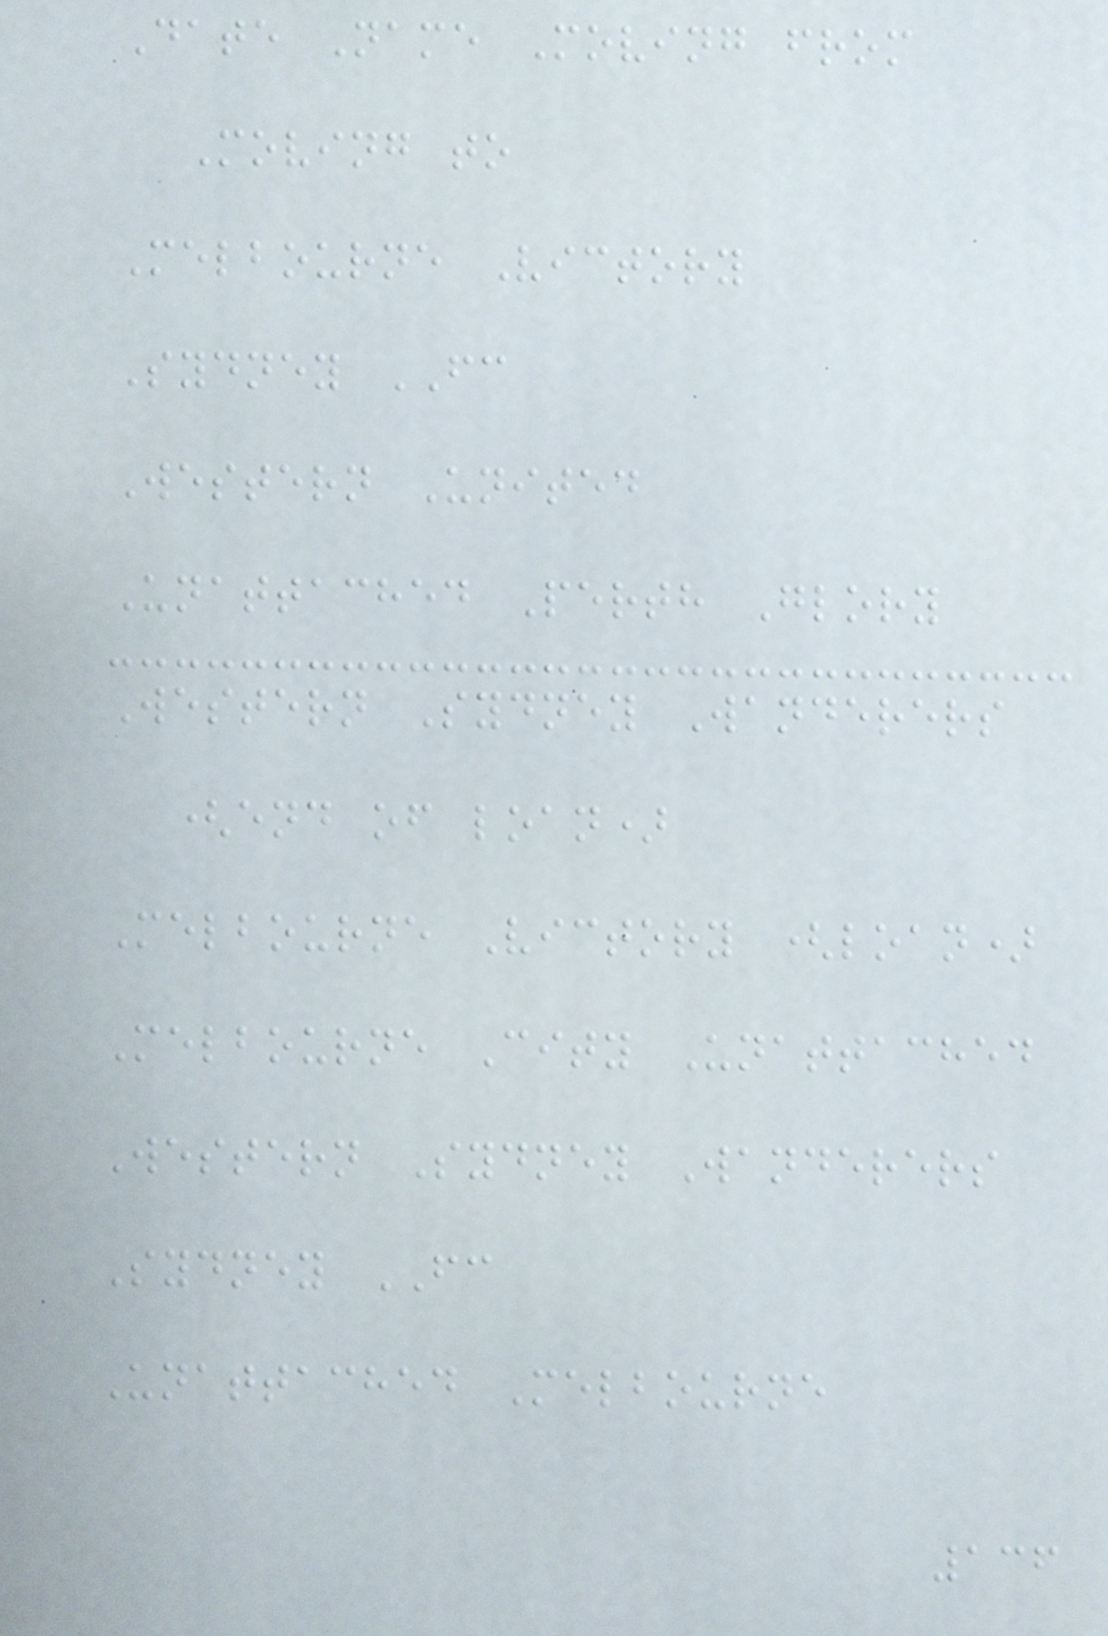Date Name Moving from
Moving to
Melbourne Victory
Sydney FC
Western United
Unattached Perth Glory
Western Sydney Wanderers
(end of loan)
Melbourne Victory (loan)
Melbourne City Unattached
Western Sydney Wanderers
Sydney FC
Unattached Melbourne
136
